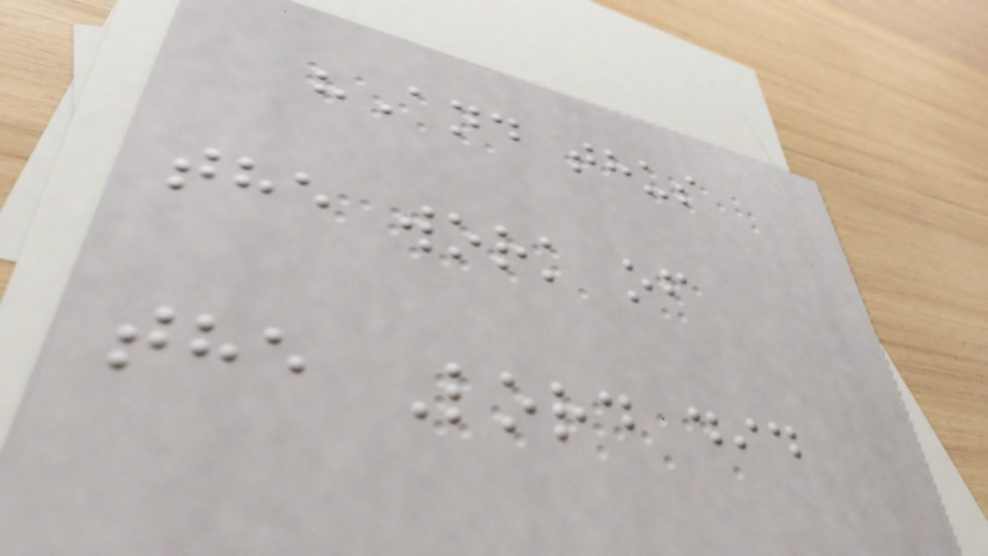"And thus
the work of
the Lord did
